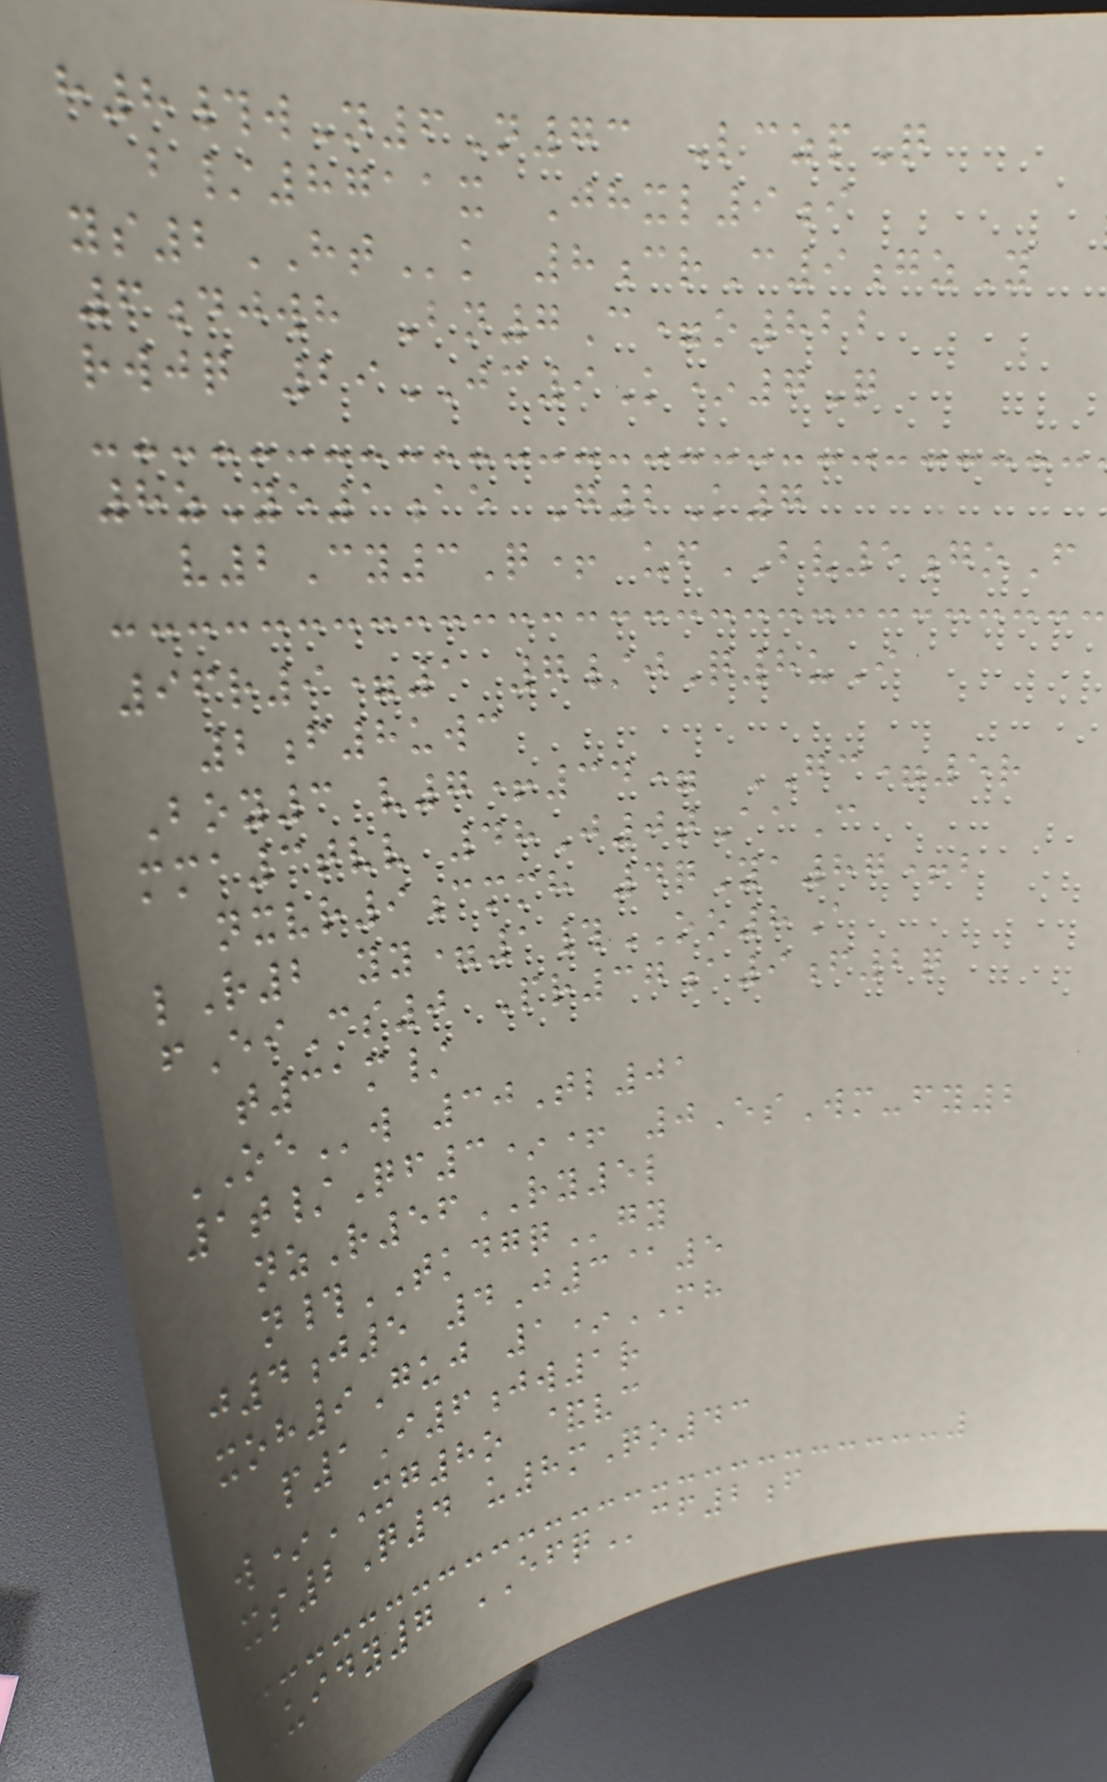h8#wN6N73 LczpQ
b/8711x Jhxl9i
ys2HTk 8crC9gzY
6djwh Bn7C=o822
rwjq 29JC9K*7Q
8zYe1ae G2K7
v2Cy3Q+ ufBV5goF
96r9=1 7/jQ8uI
2f8uwc
Boy3 v7+34= GC=5r
mma3tvv 48J0tAaC
nxvr9cmmh 4qYa87+b
lR2 yy=1#OO8A
fEiCs0 Pr37a9f2q
t31m/
OEw 30Tl01
1t/Qf3*+ 0EsWm-fy2
nzR56RY5l
n#TKDGQgy
j4j5 4J3@5
xoh9Guj 1*MH
p1I6jw1r
w*XG8o &vc
xs2Q4 u8mQo43
-uidy7 EFQcf2f
